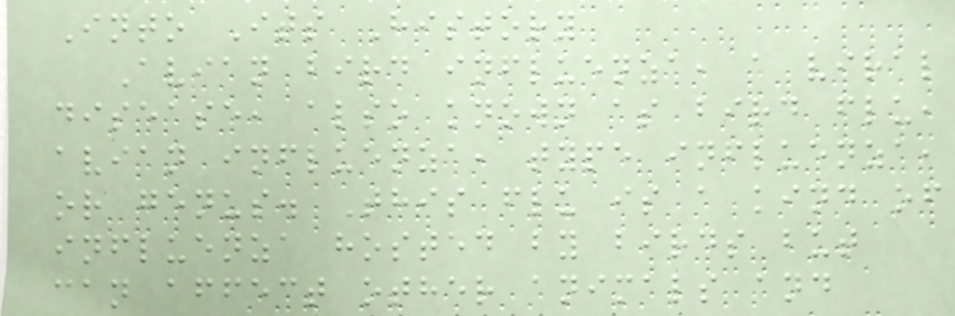Into Its History
Avian bird influenza, a viral
disease, also known as bird flu,
avian influenza, type influenza,
or genus. This flu is a kind of
influenza hosted by birds but
can affect other animals and
